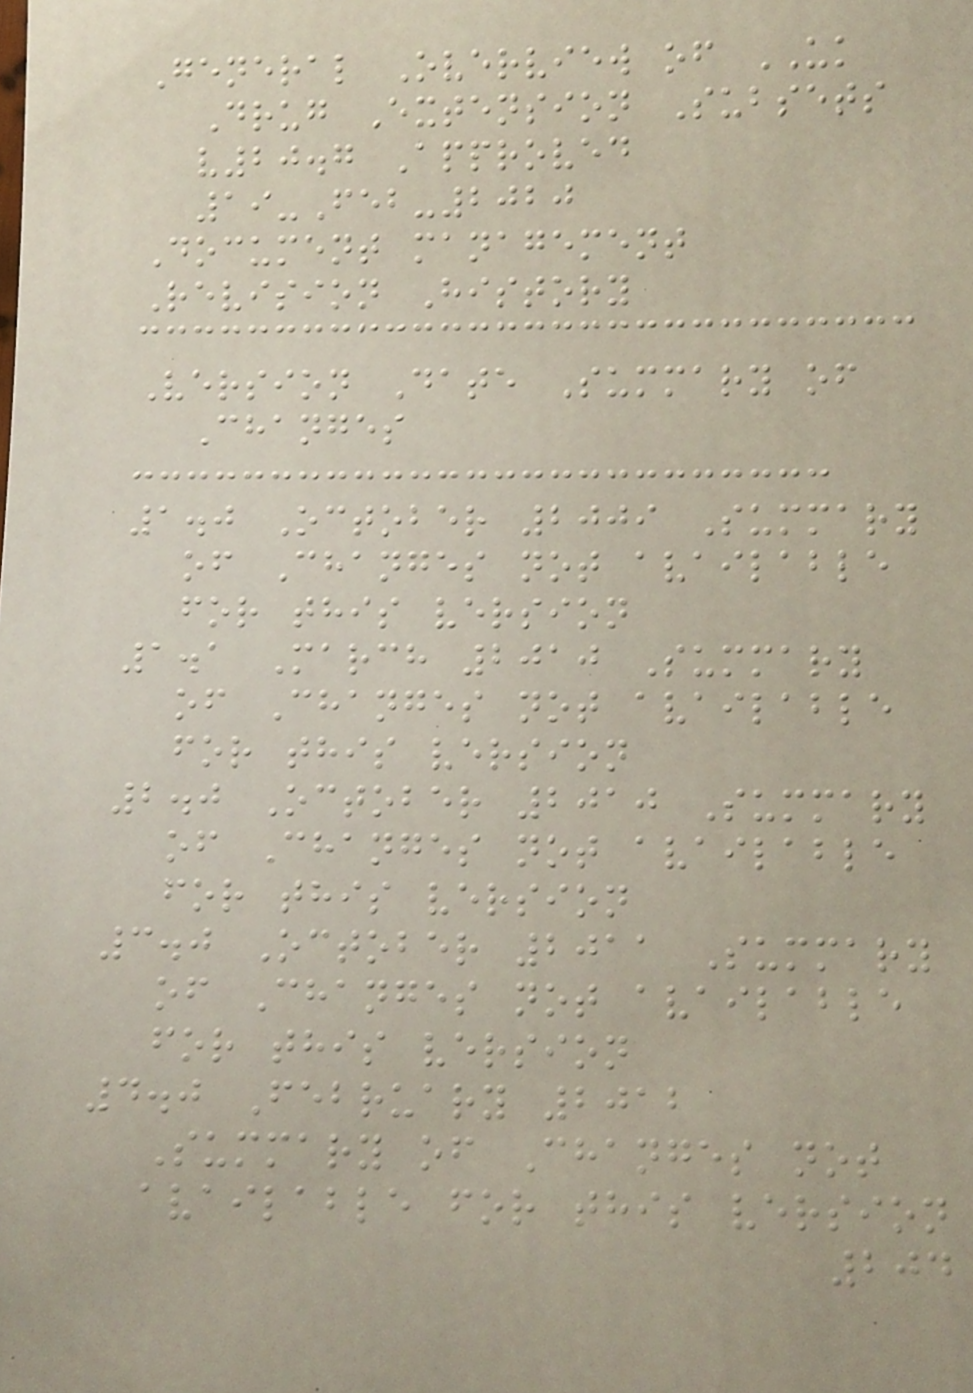General Overview of UK
Drug Extension Subsets
v20.7 Approved
19-Feb-2020
Document management
Revision History
Version Date Summary of
Changes
1.0 October 2009 Summary
of Changes not available
for this version
1.1 March 2010 Summary
of Changes not available
for this version
2.0 October 2010 Summary
of Changes not available
for this version
3.0 October 2011 Summary
of Changes not available
for this version
4.0 February 2012
Summary of Changes not
available for this version
204
